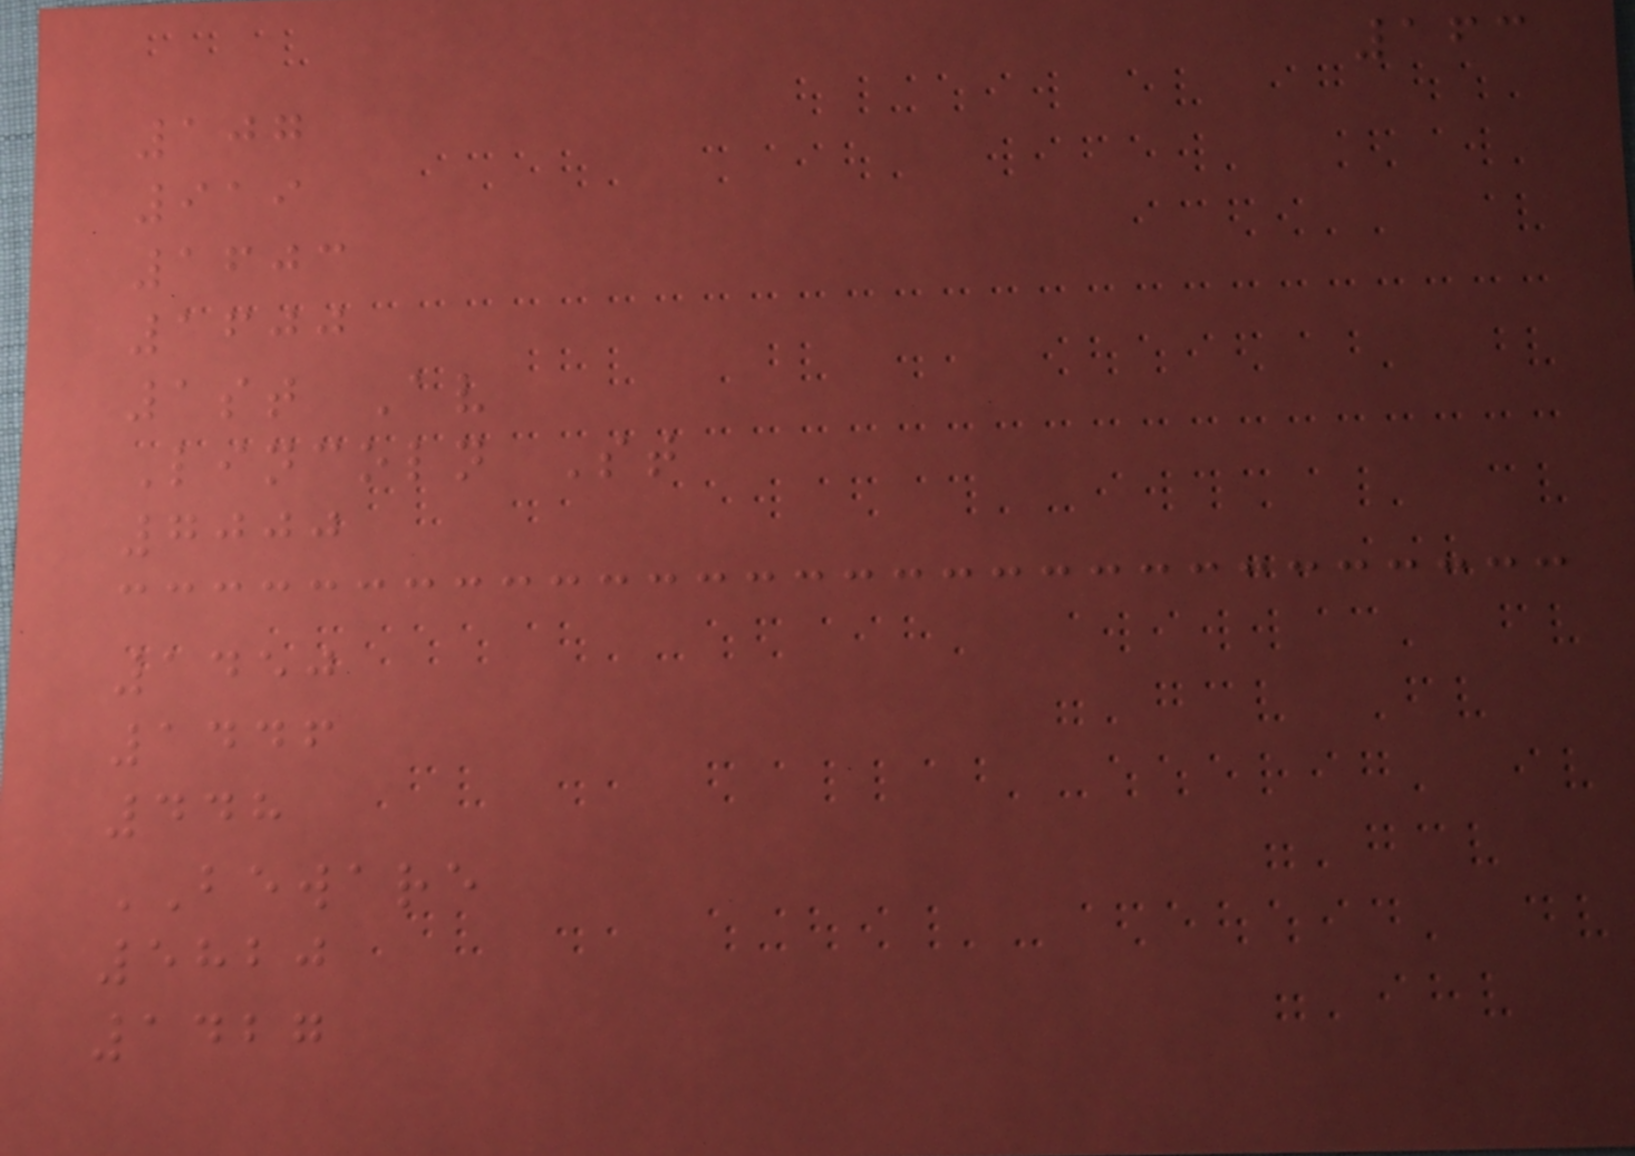163
107
919
1603
1600
1st Av
Lincoln St
7000
1450
1446
448
BEWARE
5820
1427
